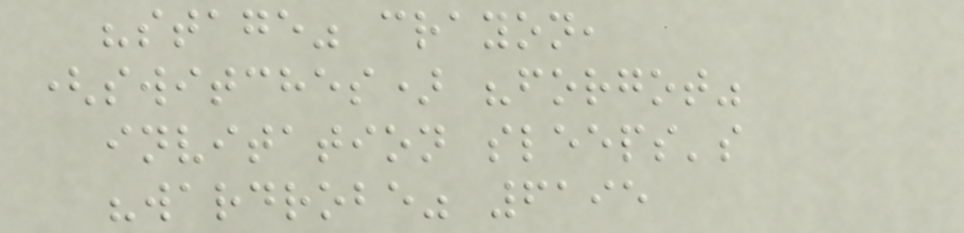"stage" crayon,
(switches) "forgot"
invitation sleeps's
"wardrobe" 6195
